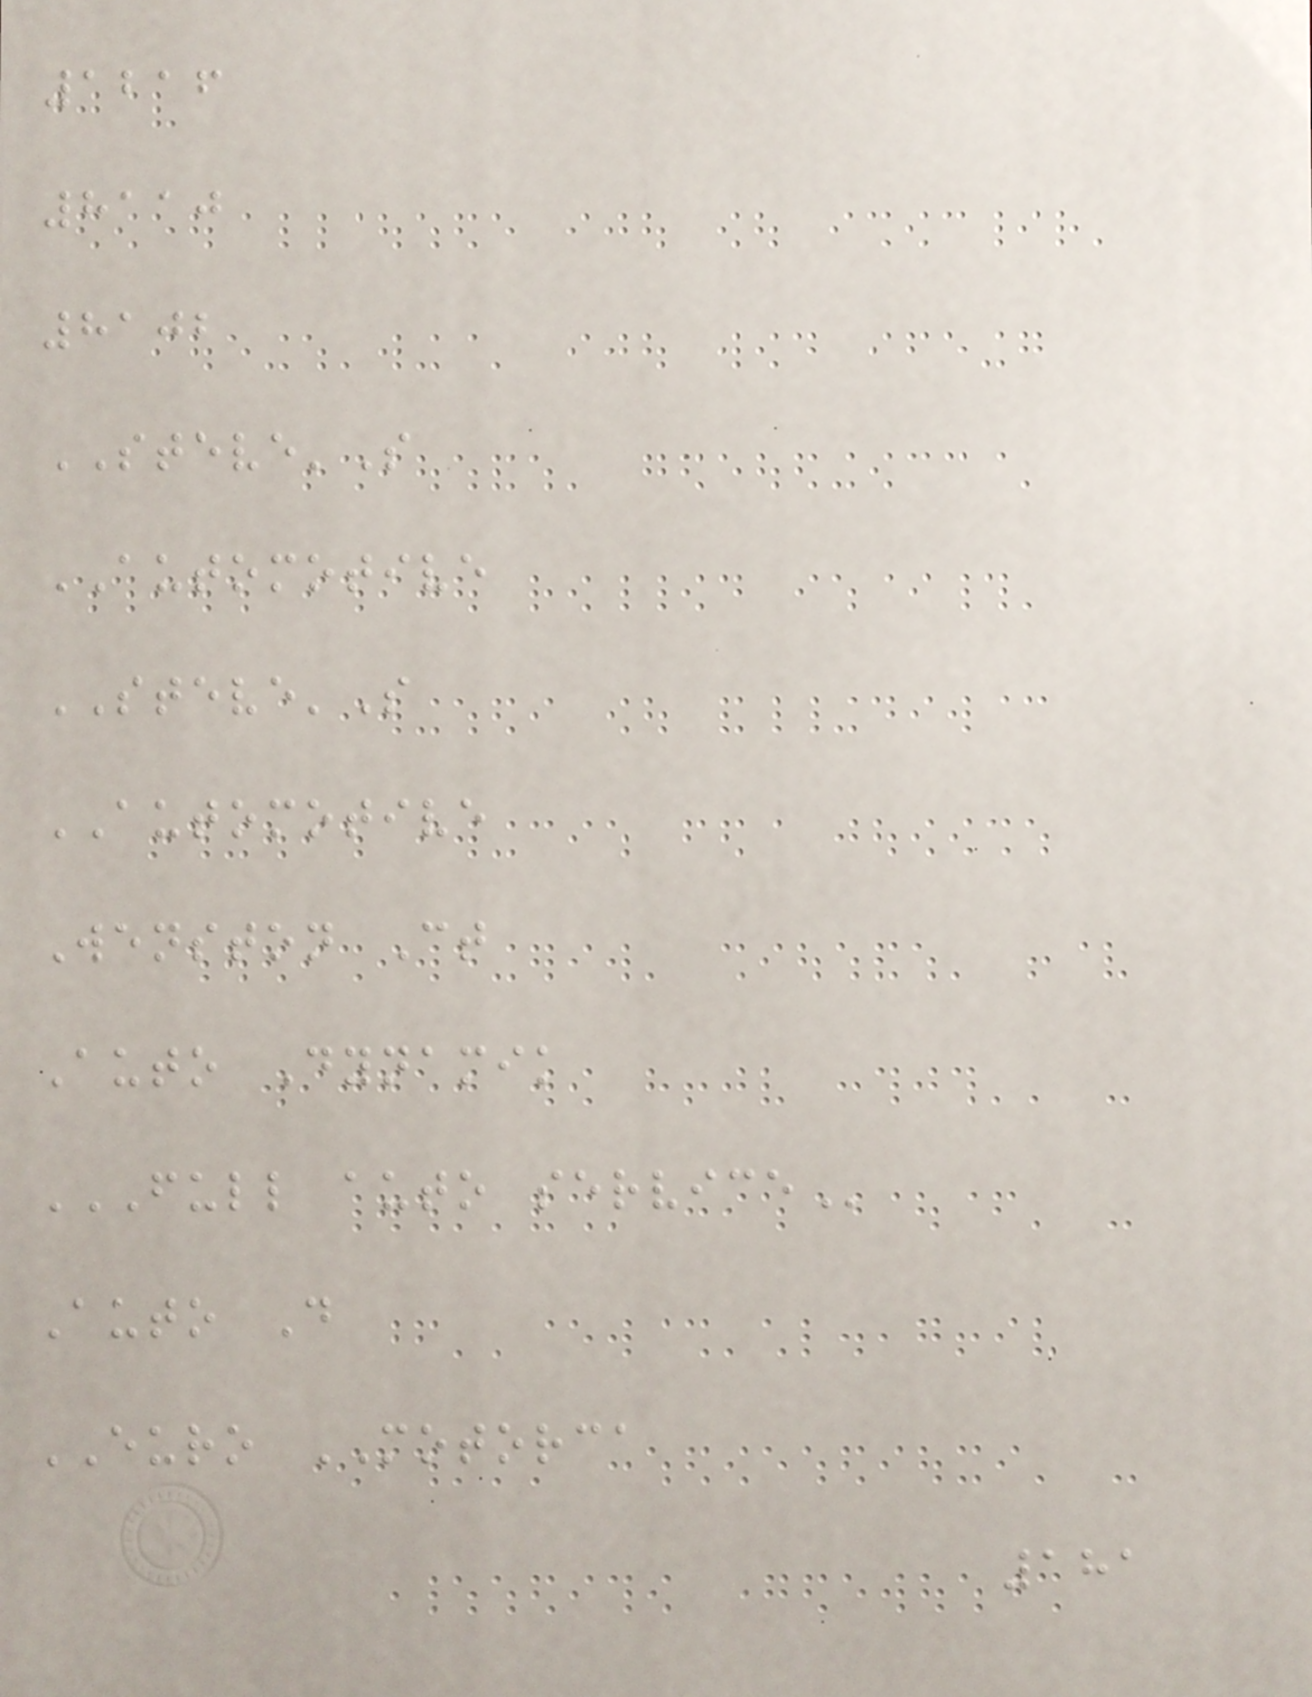1216
8110
8102
STEVE'S
AUTOMOTIVE
STEVE'S
AUTOMOTIVE
Wenston Ct
Auto Dynamik
FULL AUTO SERVICE
Auto D
EURO MOTORCA
181
